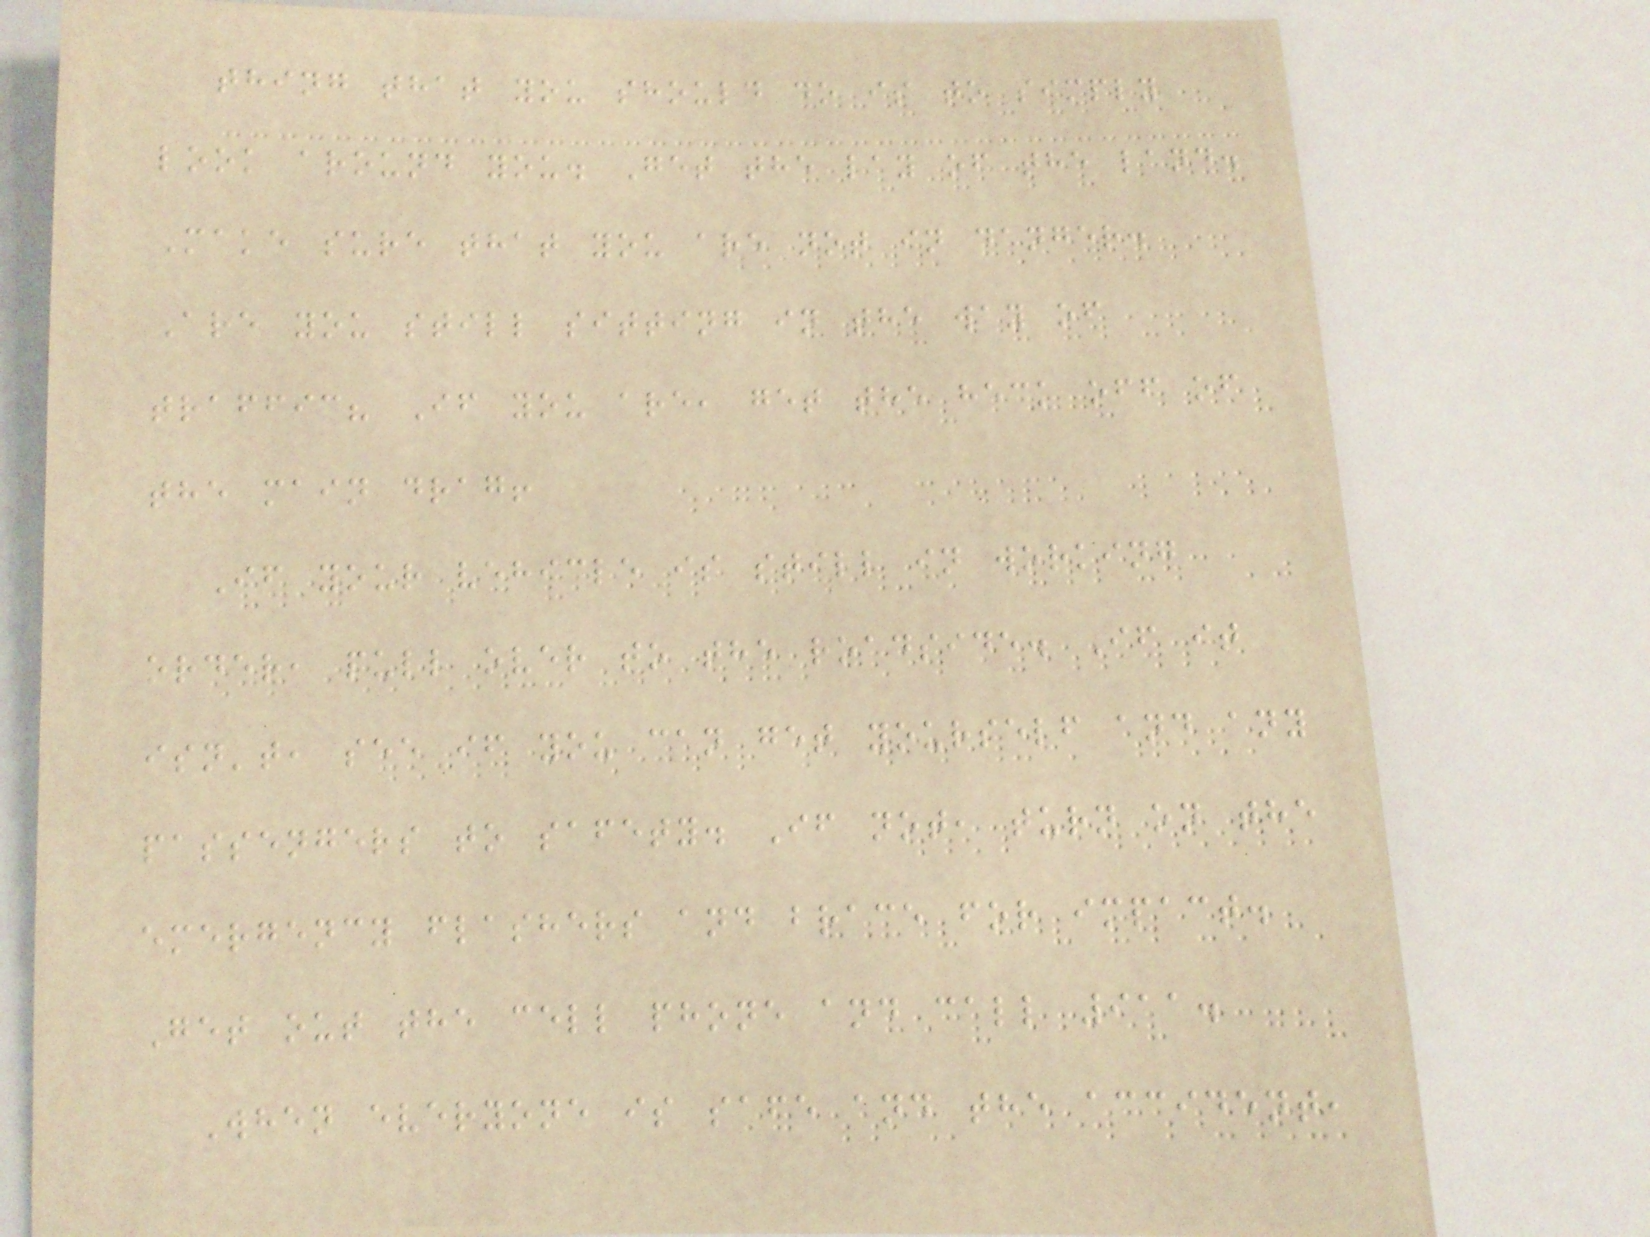thing that you should do is to simply
look around you. Get the lay of the land.
Make sure that you are not in danger.
Are you still sitting in the way of
traffic? If you are, get the heck off of
the main drag!
If your vehicle is still in working
order, pull over to the roadside. If it
isn't, see if you can get yourself and any
passengers to safety. If not, turn on the
emergency flashers and brace for impact.
Get out the cell phone and call 911.
When everyone is safe and the accident,
